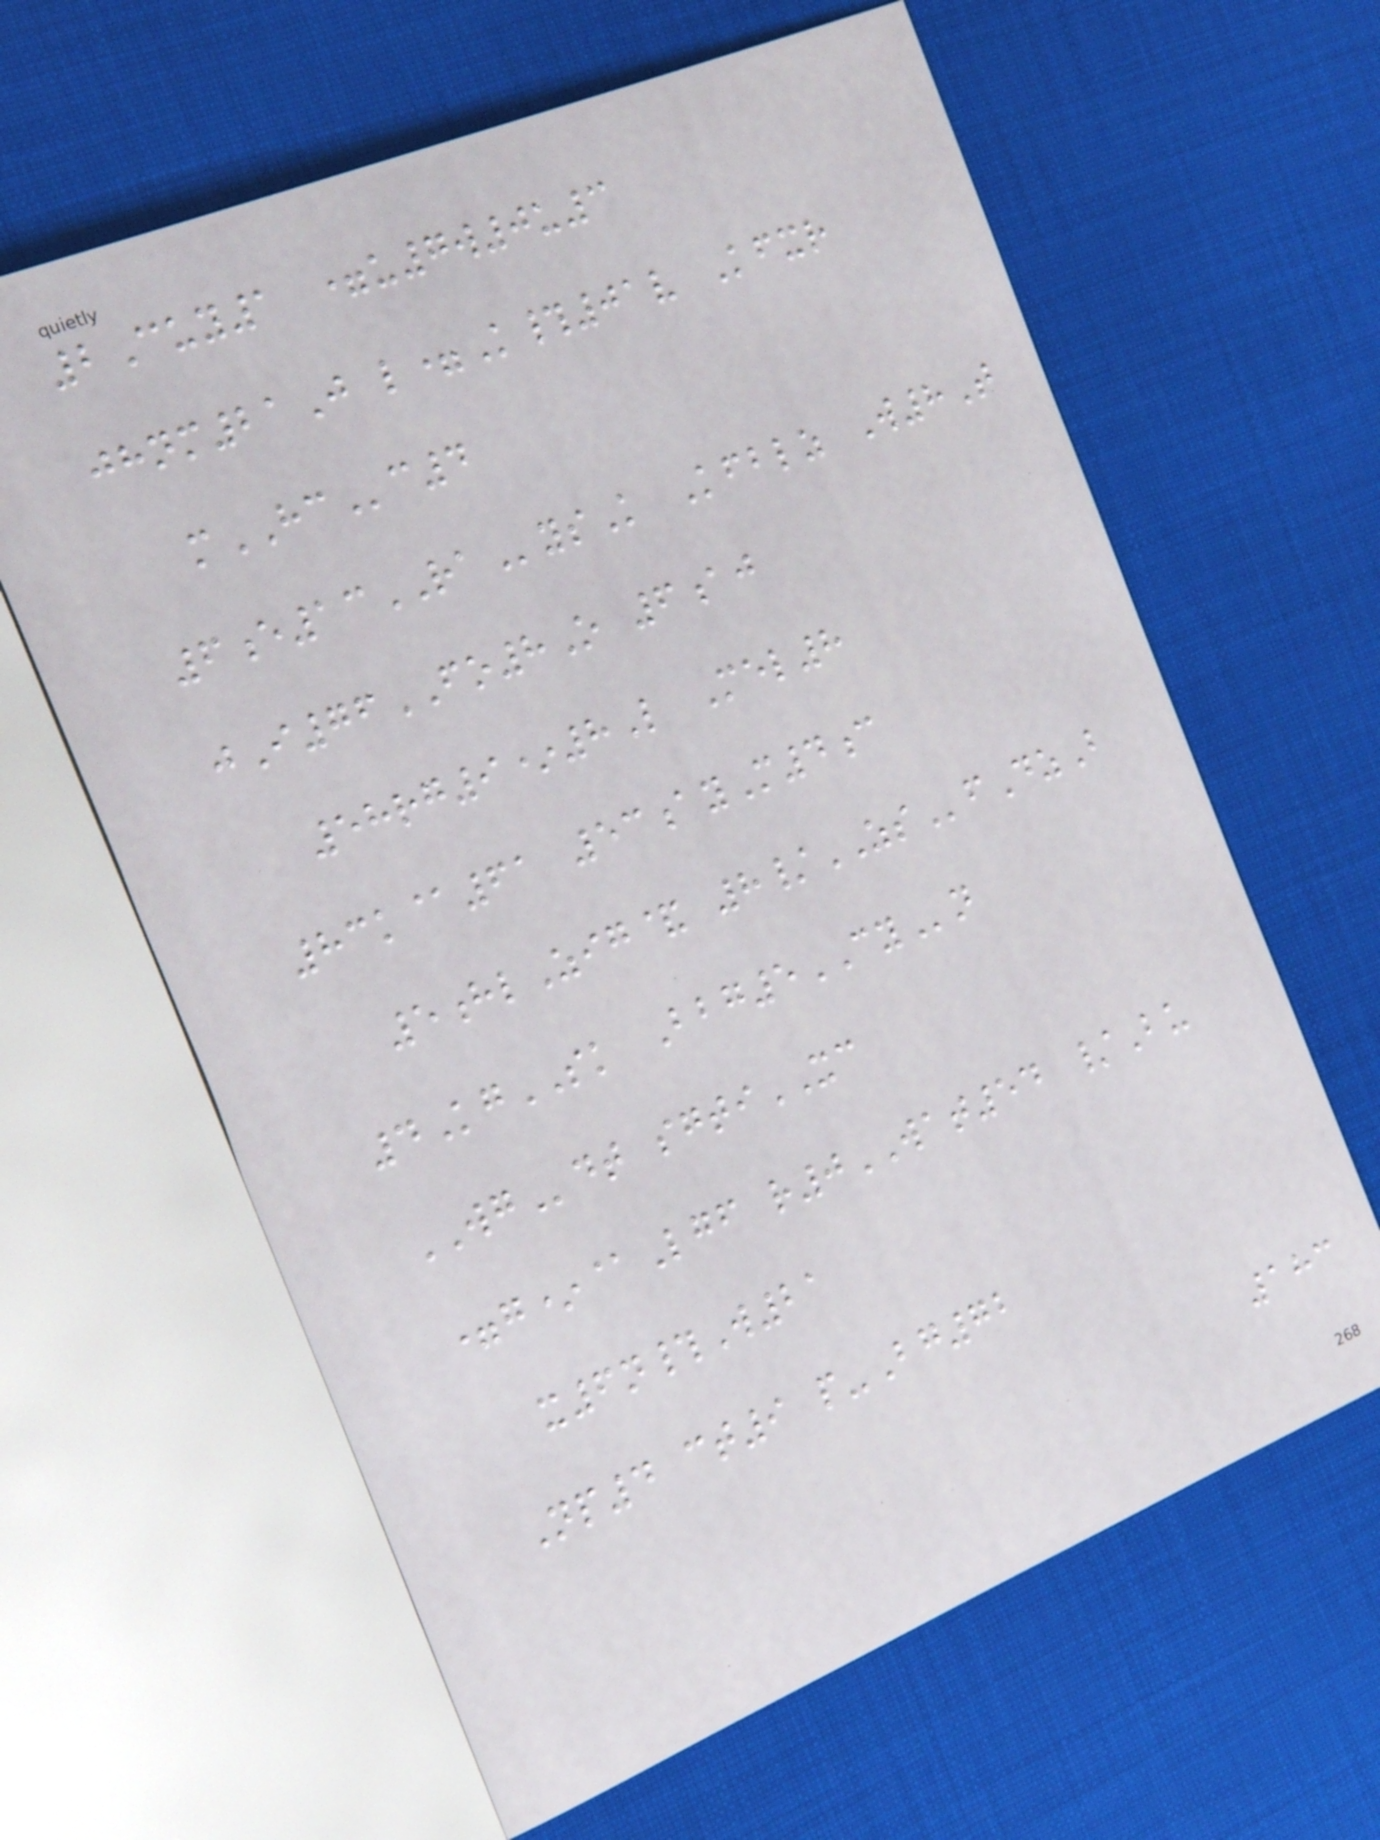2Cuy1 =u7w0u3
jhnm21J l=K#01v Kfxr
mHCc4
6e13RAysK Kfblz W8T
jI76FO8O 6aj
58rg9*8L Mel8
83k@61 53ayM4c
5hlZig& 8/ZSfDzB
4KgSK Bbg5CYn
WGdt sgtiXC
=g*@Lgf r0WAT54 /Bu
x6n#W21
Np4 ct9 p-Bg72
183
